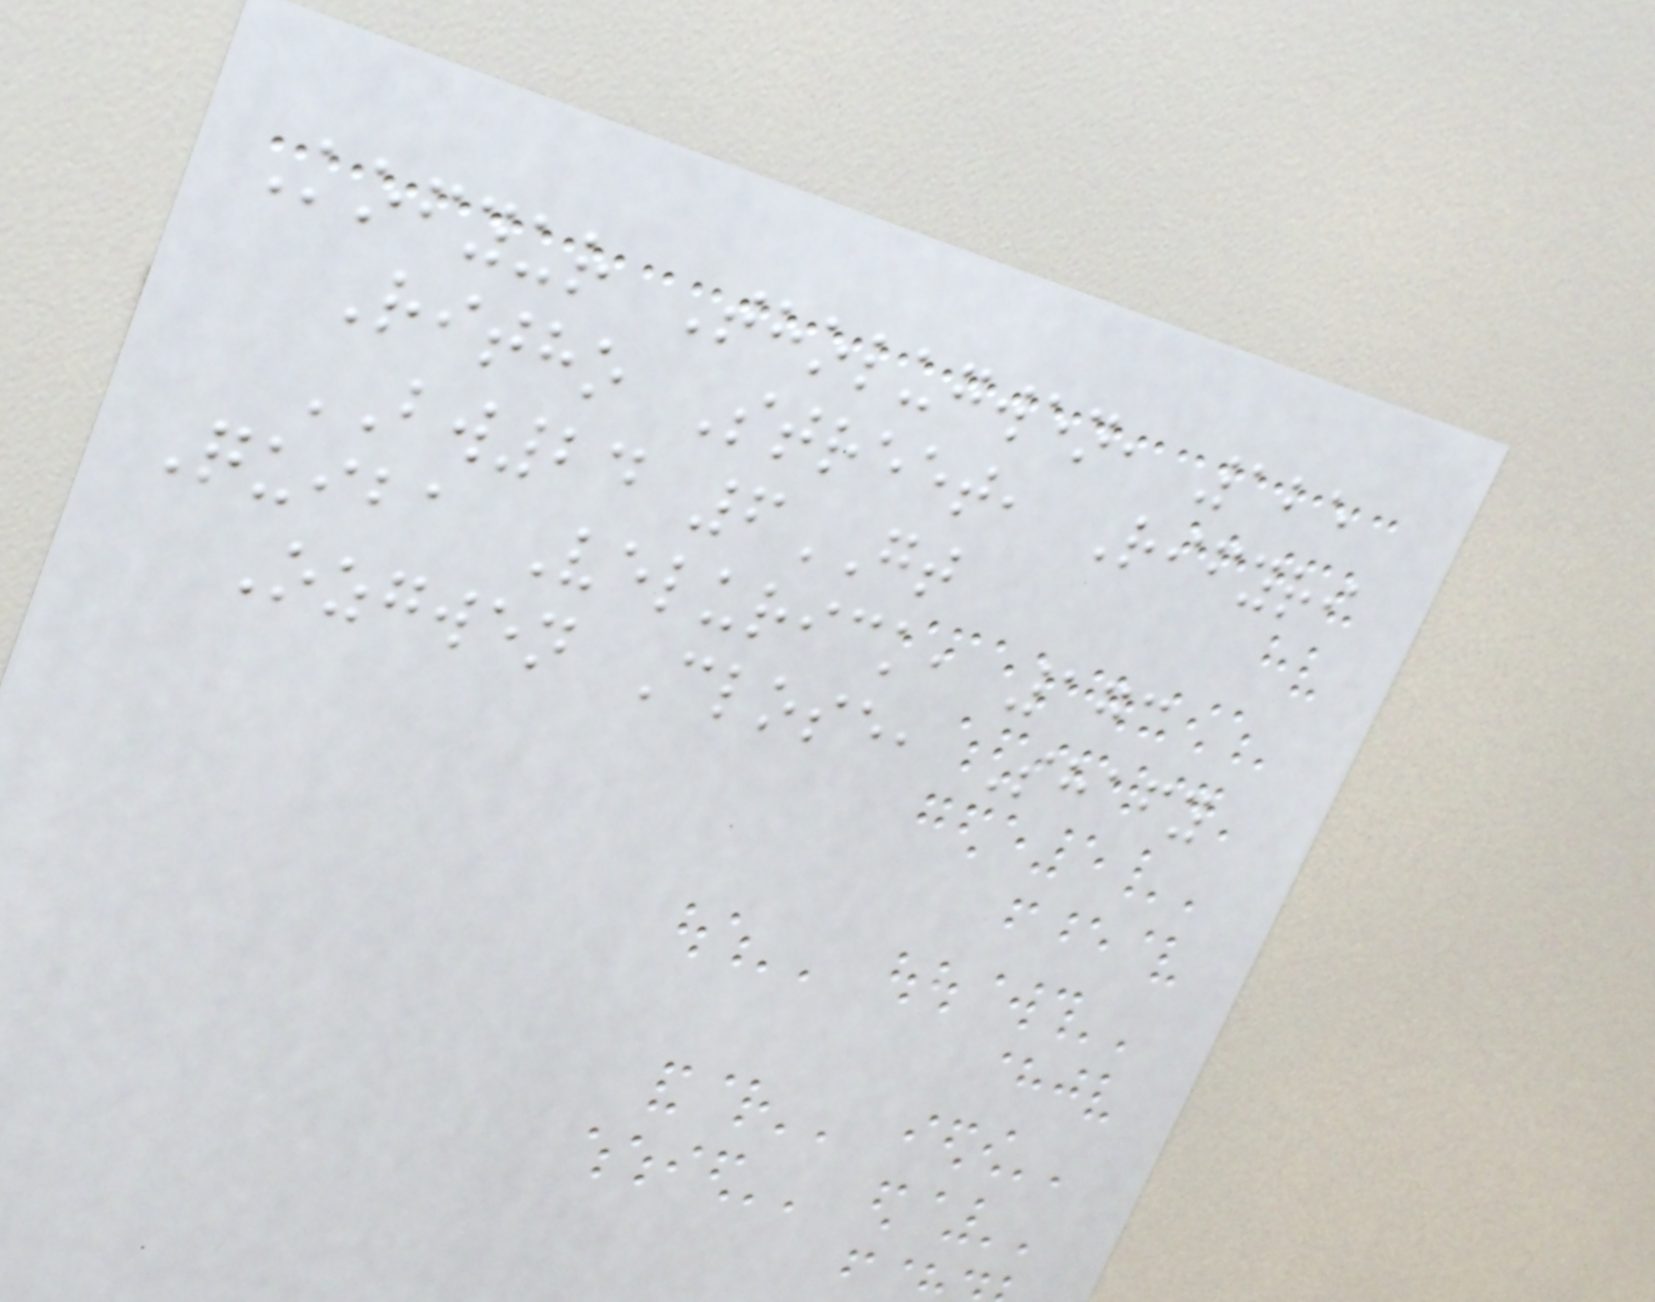Kofyur Tholugwen, 125
Ritho Street, Rifyri
BW24 6GT
Quiba Velurick, 173
Ozgwen Close, Shafy
